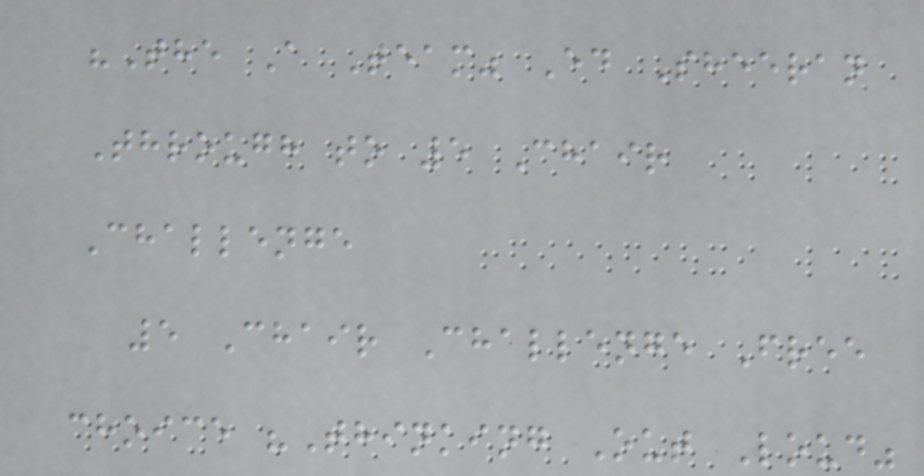"The A Team" Ed Sheeran
Through to 5 Chair
Challenge
5 Chair Challenge Free
choice "Thinking Out Loud"
